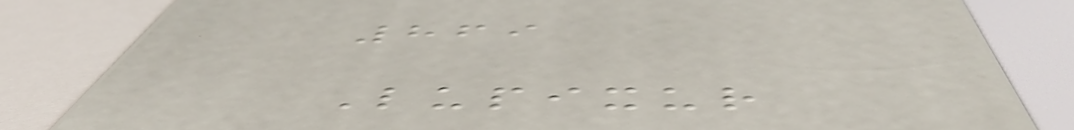869
Lupixur
